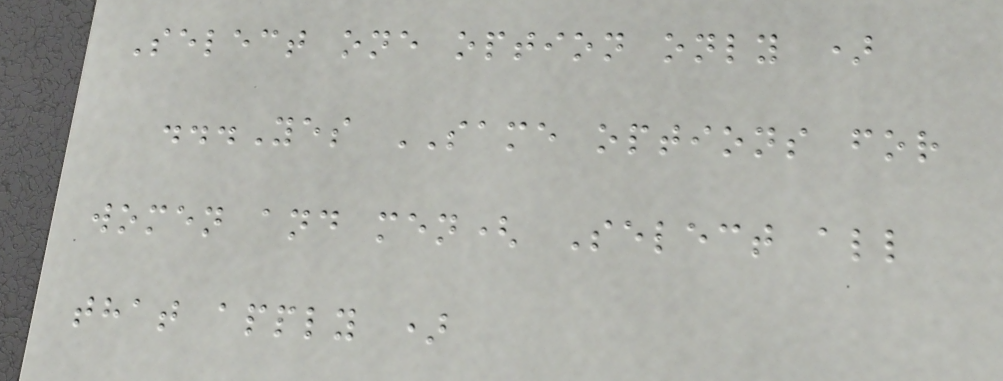Select one option only )
...Yes SAME options for
women and men( Select all
that apply )
